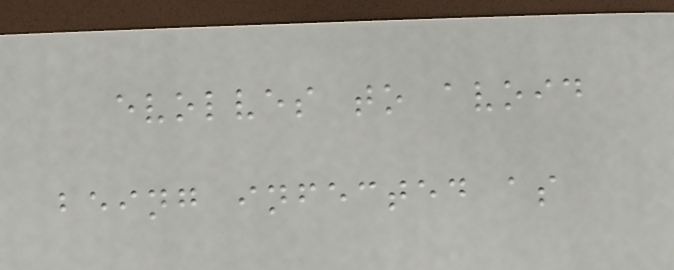evolves to avoid
being infected as
